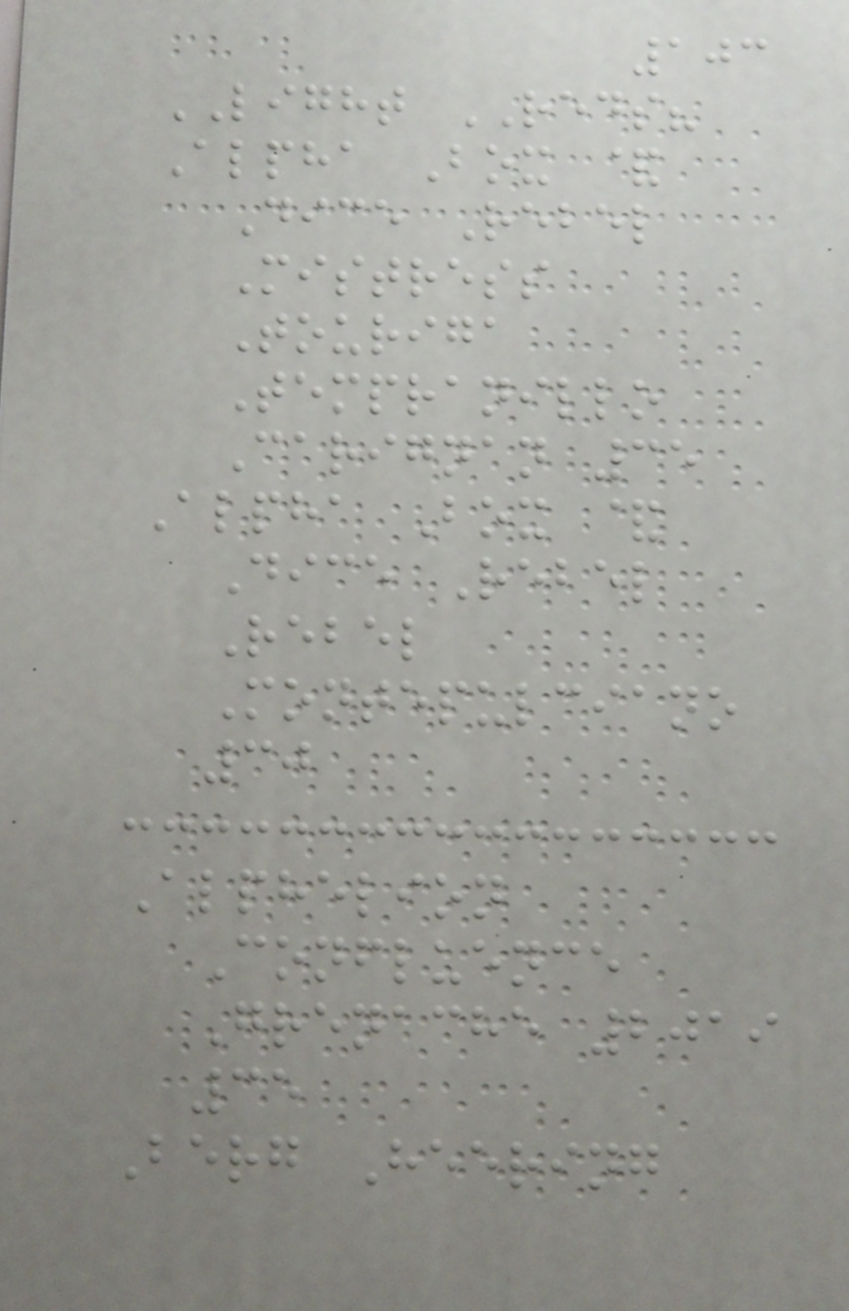103
LIGHT REDS?
Alpha Box &
Dice Rebel
Mistress
Touriga
Tempranillo
Carignan 35
Alpha Box &
Dice Rebel
Rebel
Montepulciano
30
Alphelion
Confluence
Grenache 2019
35
Berg Heering
